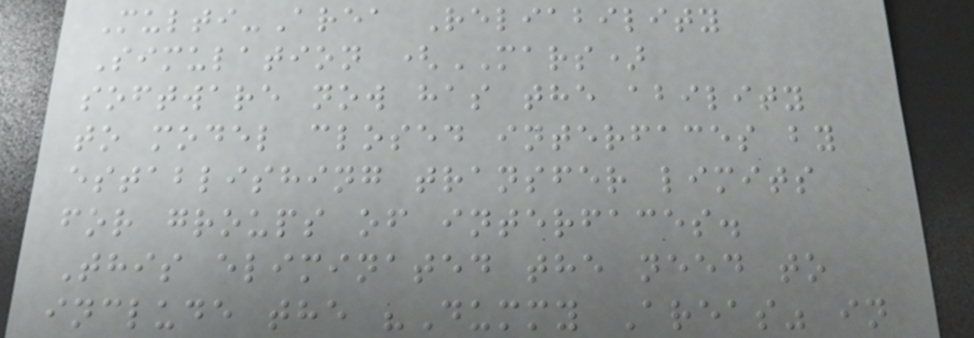Multi-Area Reliability
Simulation (MARS)
software now has the ability
to model closed interfaces by
establishing transfer limits
for groups of interfaces.
This eliminated the need to
include the "Dummy Areas" in
